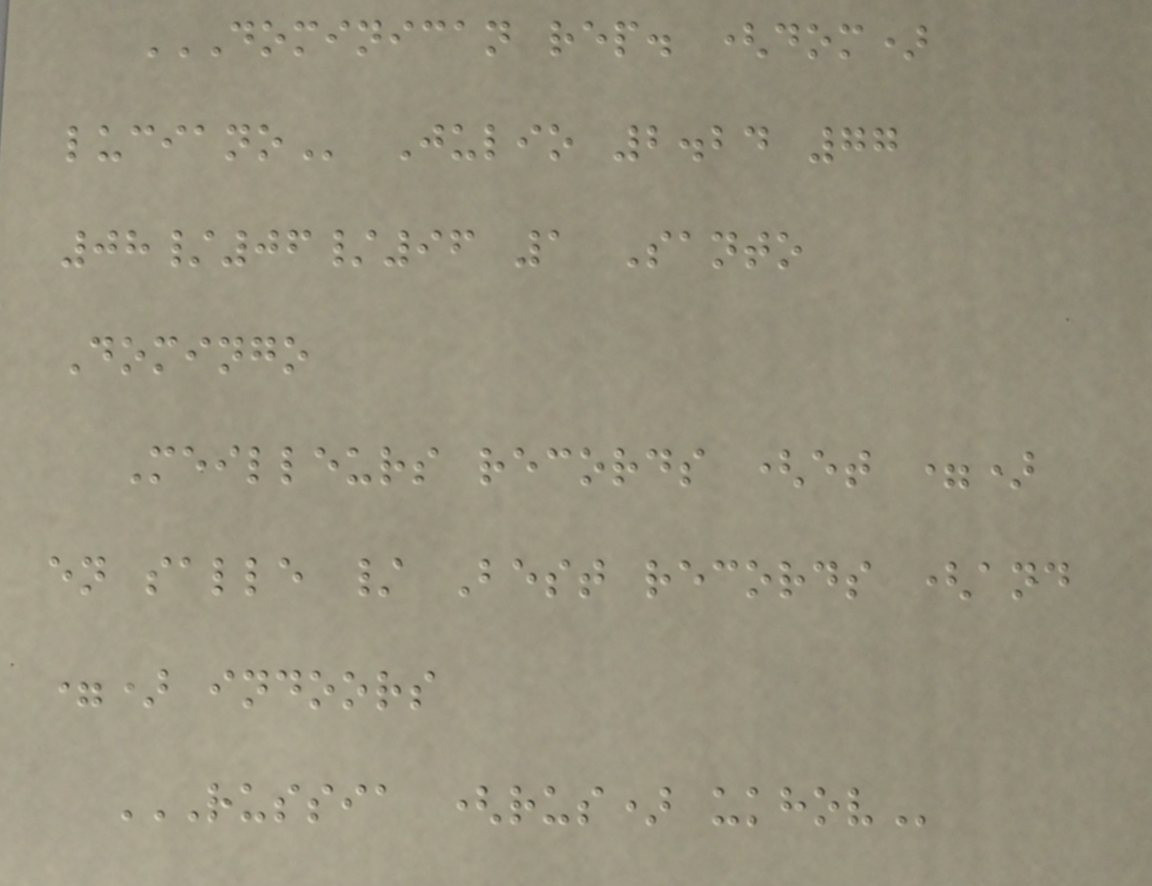DOMINICAN REP. (DOM)
LUCIANO Julio 2.24 77
08/06/96 1 Santo
Domingo
Meilleurs records (et =)
en salle / Best records (and
=) indoors
RUSSIA (RUS) UKHOV
